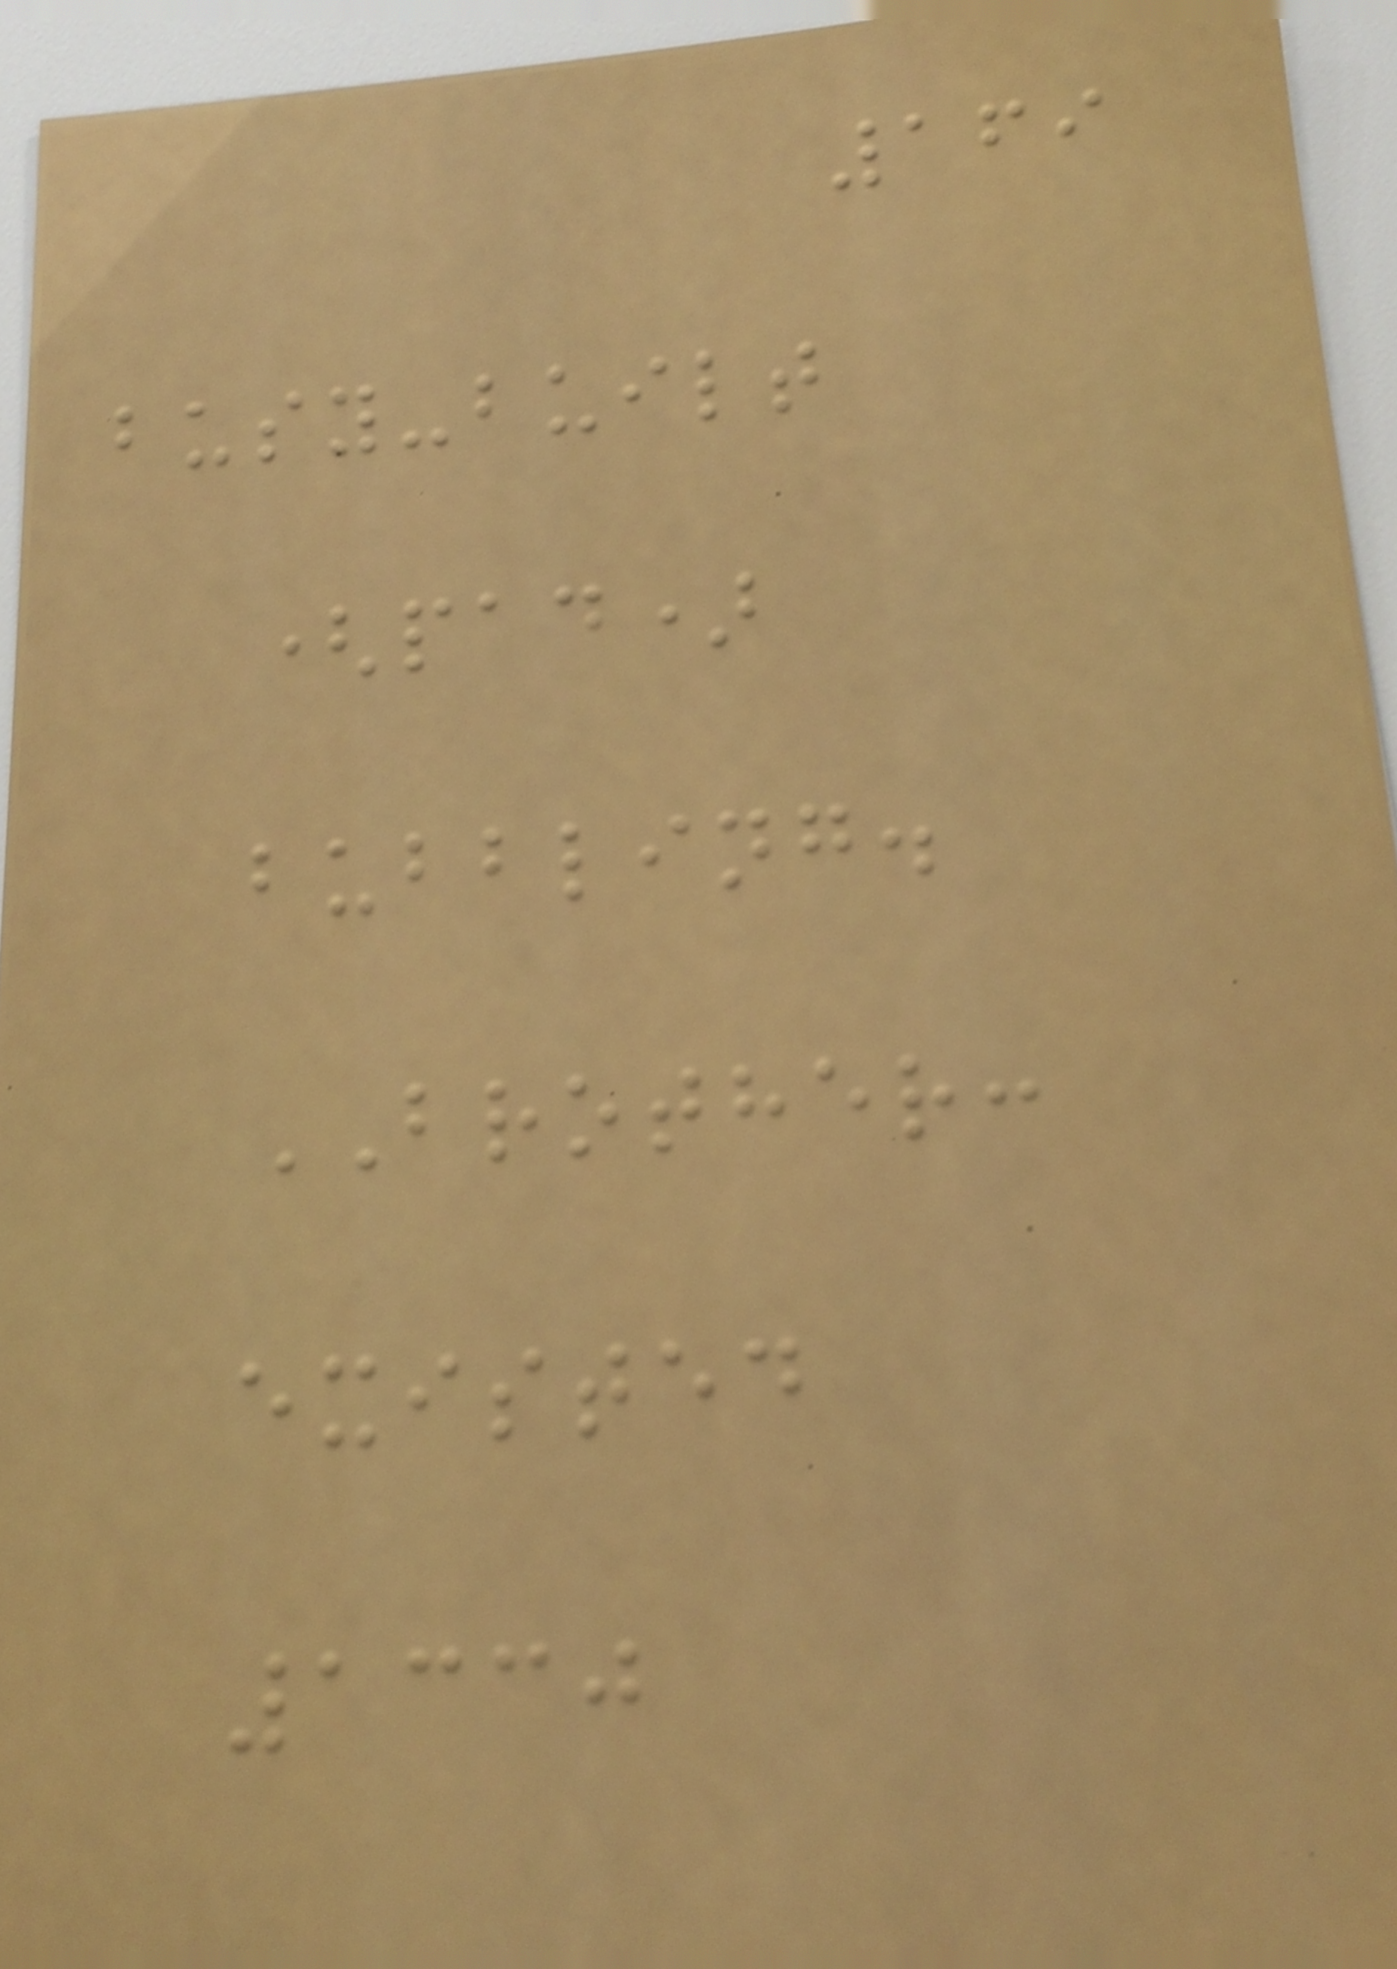169
busy-built
(pad)
bubbling.
BROTHER:
existed
1330
